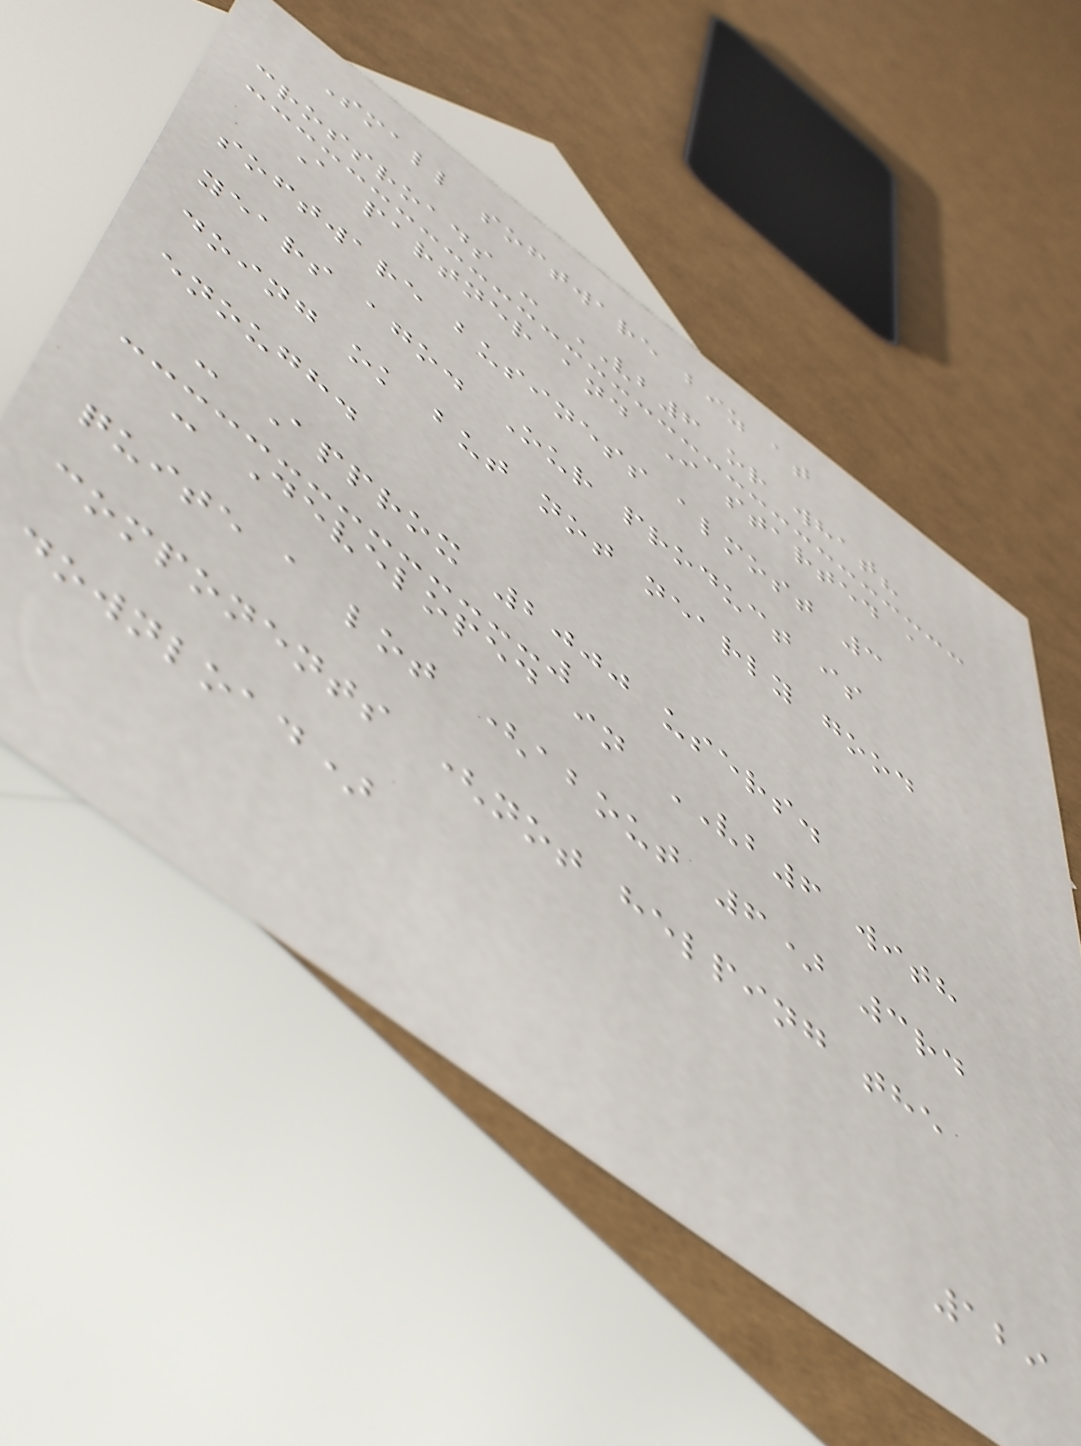Small software biz at
crossroads - VB6 or what?
A partner and I started a
software business almost 3
years ago. Our product is
doing ok but not nearly good
enough.
- Approx 2000 users.
- Developed in VB6 with
quite a lot (about 6) 3rd
components (not helping the
download)
129
